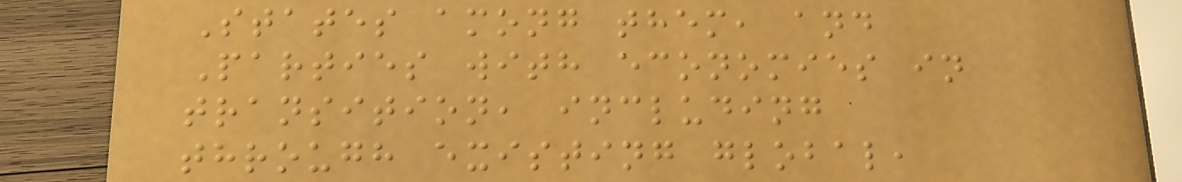States among them, and
Parties with economies in
transition, including
through existing global,
